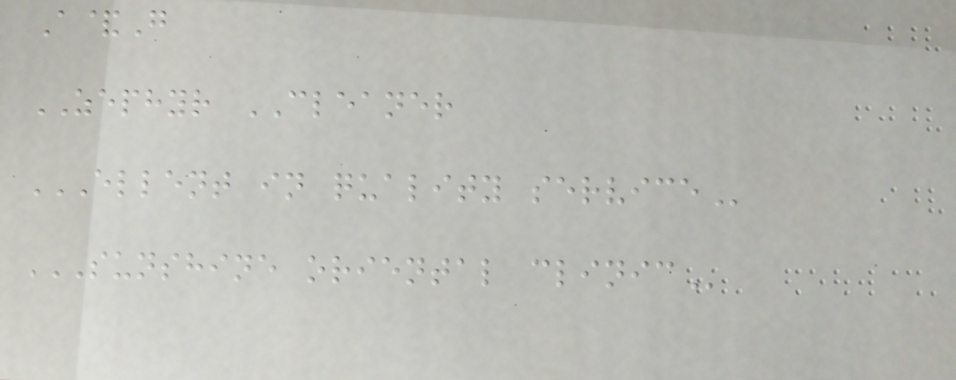A&G
ZEPHYR CLEANER
ELLENT IN QUALITY SERVICE
SUNSHINE ORIENTAL CLINIC
